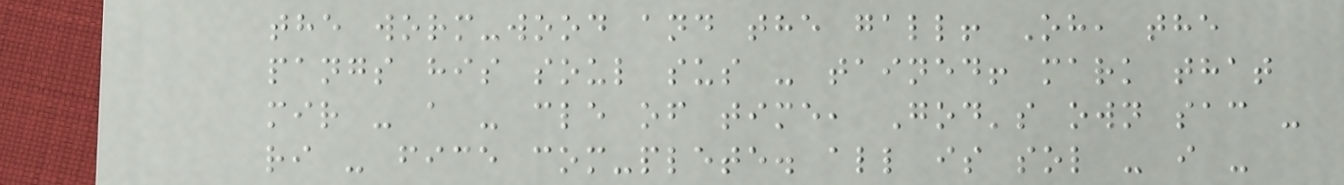the worm-wood and the gall! Oh, the
pangs his soul sus - tained! mark that
mir - a - cle of time, God's own sac -
ri - fice com-plete. all is sol - i -
